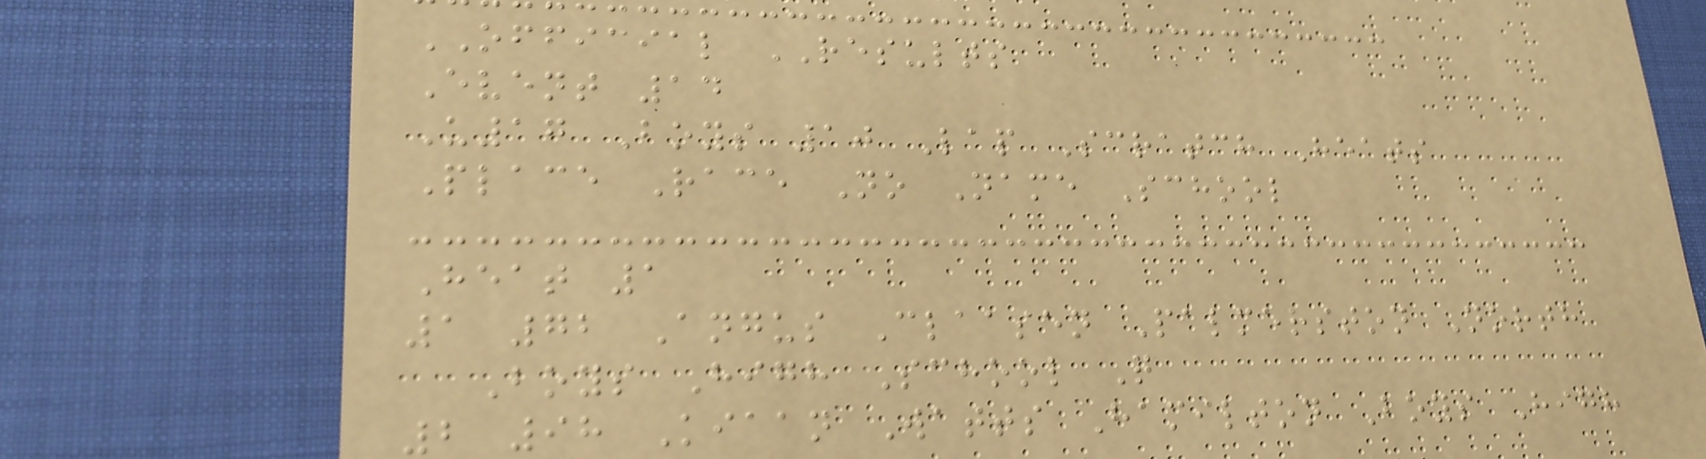OFFICIAL RESULTS
Event 14
U17 Boys 10 Lap Scratch Heats
Place Race No Name School
Heat 1
1 72 Angus Claasen Palmerston North
Boys High School Q
2 98 Kiaan Watts Hamilton Boys High
